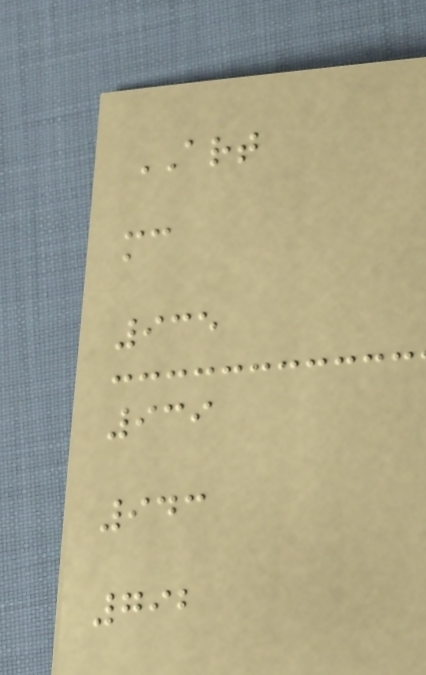ART
mc
935
939
943
792
